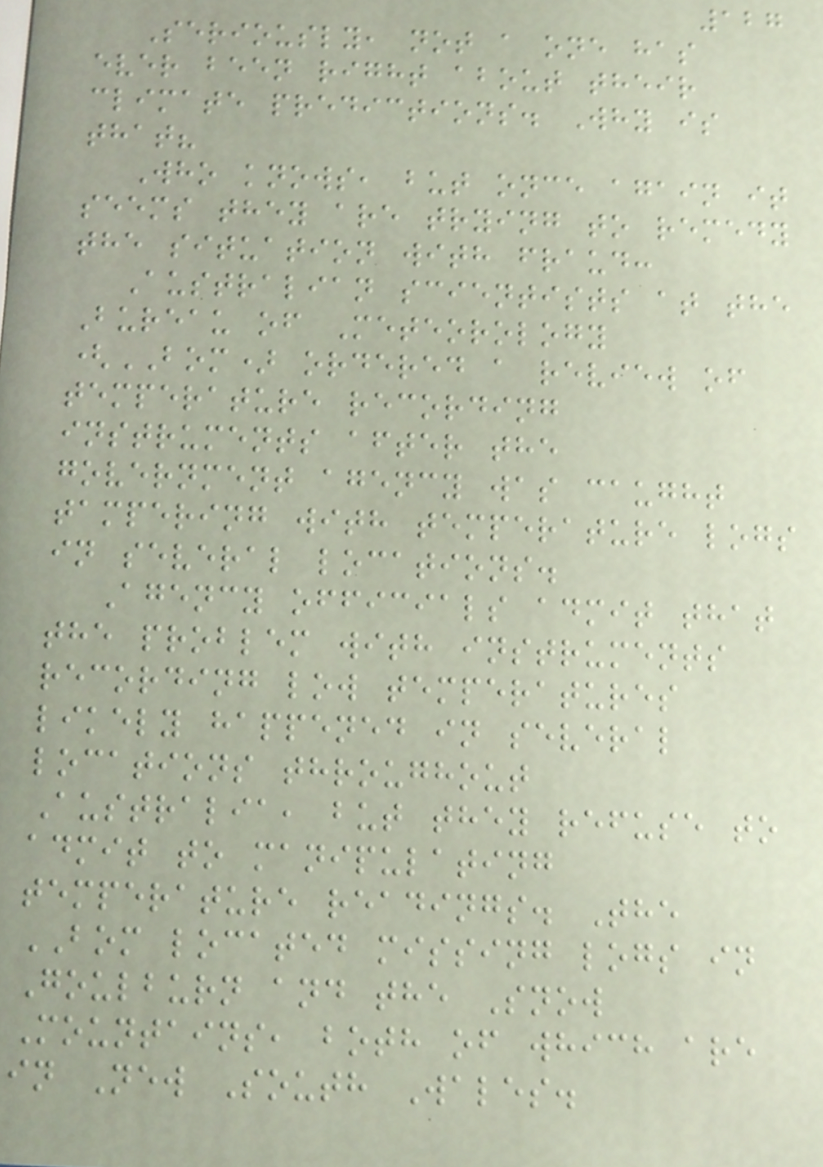127
Seriously, not a one has
ever been right about their
climate predictions. Why is
that?
Who knows, but once again it
seems they are trying to remedy
the situation with fraud:
Australian scientists at the
Bureau of Meteorology
(BOM) ordered a review of
temperature recording
instruments after the
government agency was caught
tampering with temperature logs
in several locations.
Agency officials admit that
the problem with instruments
recording low temperatures
likely happened in several
locations throughout
Australia, but they refuse to
admit to manipulating
temperature readings. The
BOM located missing logs in
Goulburn and the Snow
Mountains, both of which are
in New South Wales.
